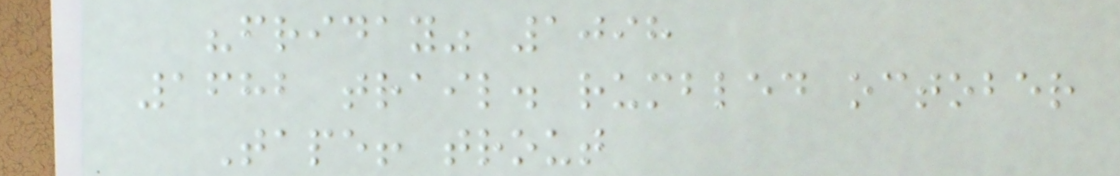"friday" 1098
1682 trail. rumbled october
Tape! trout
